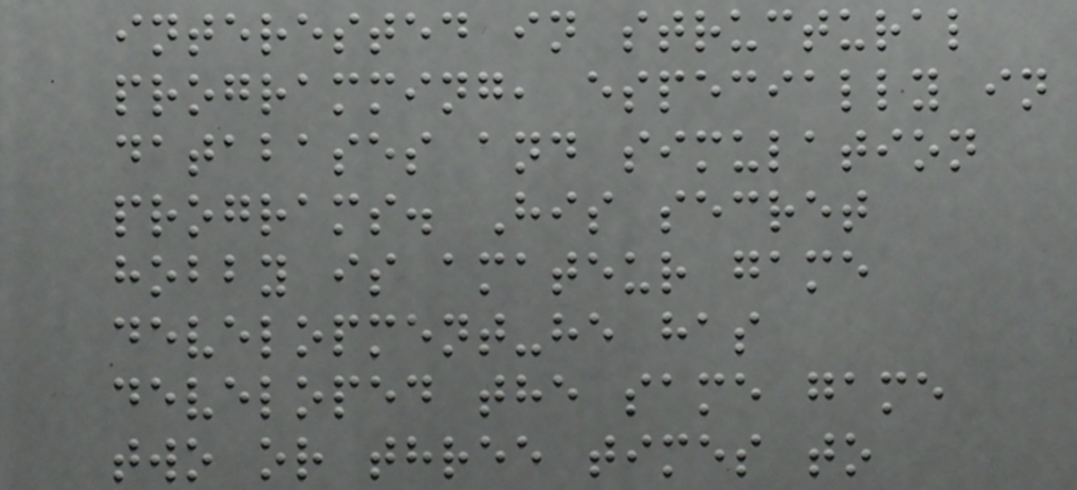interested in structural
programming, especially in
databases and simulation
programs. His secret
hobby is amateur game
development-he has
developed the same game
two or three times to
